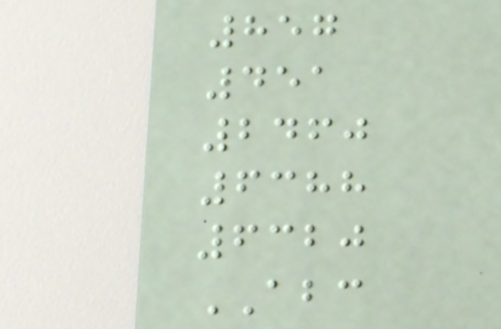857
451
2460
6388
6320
ABC
